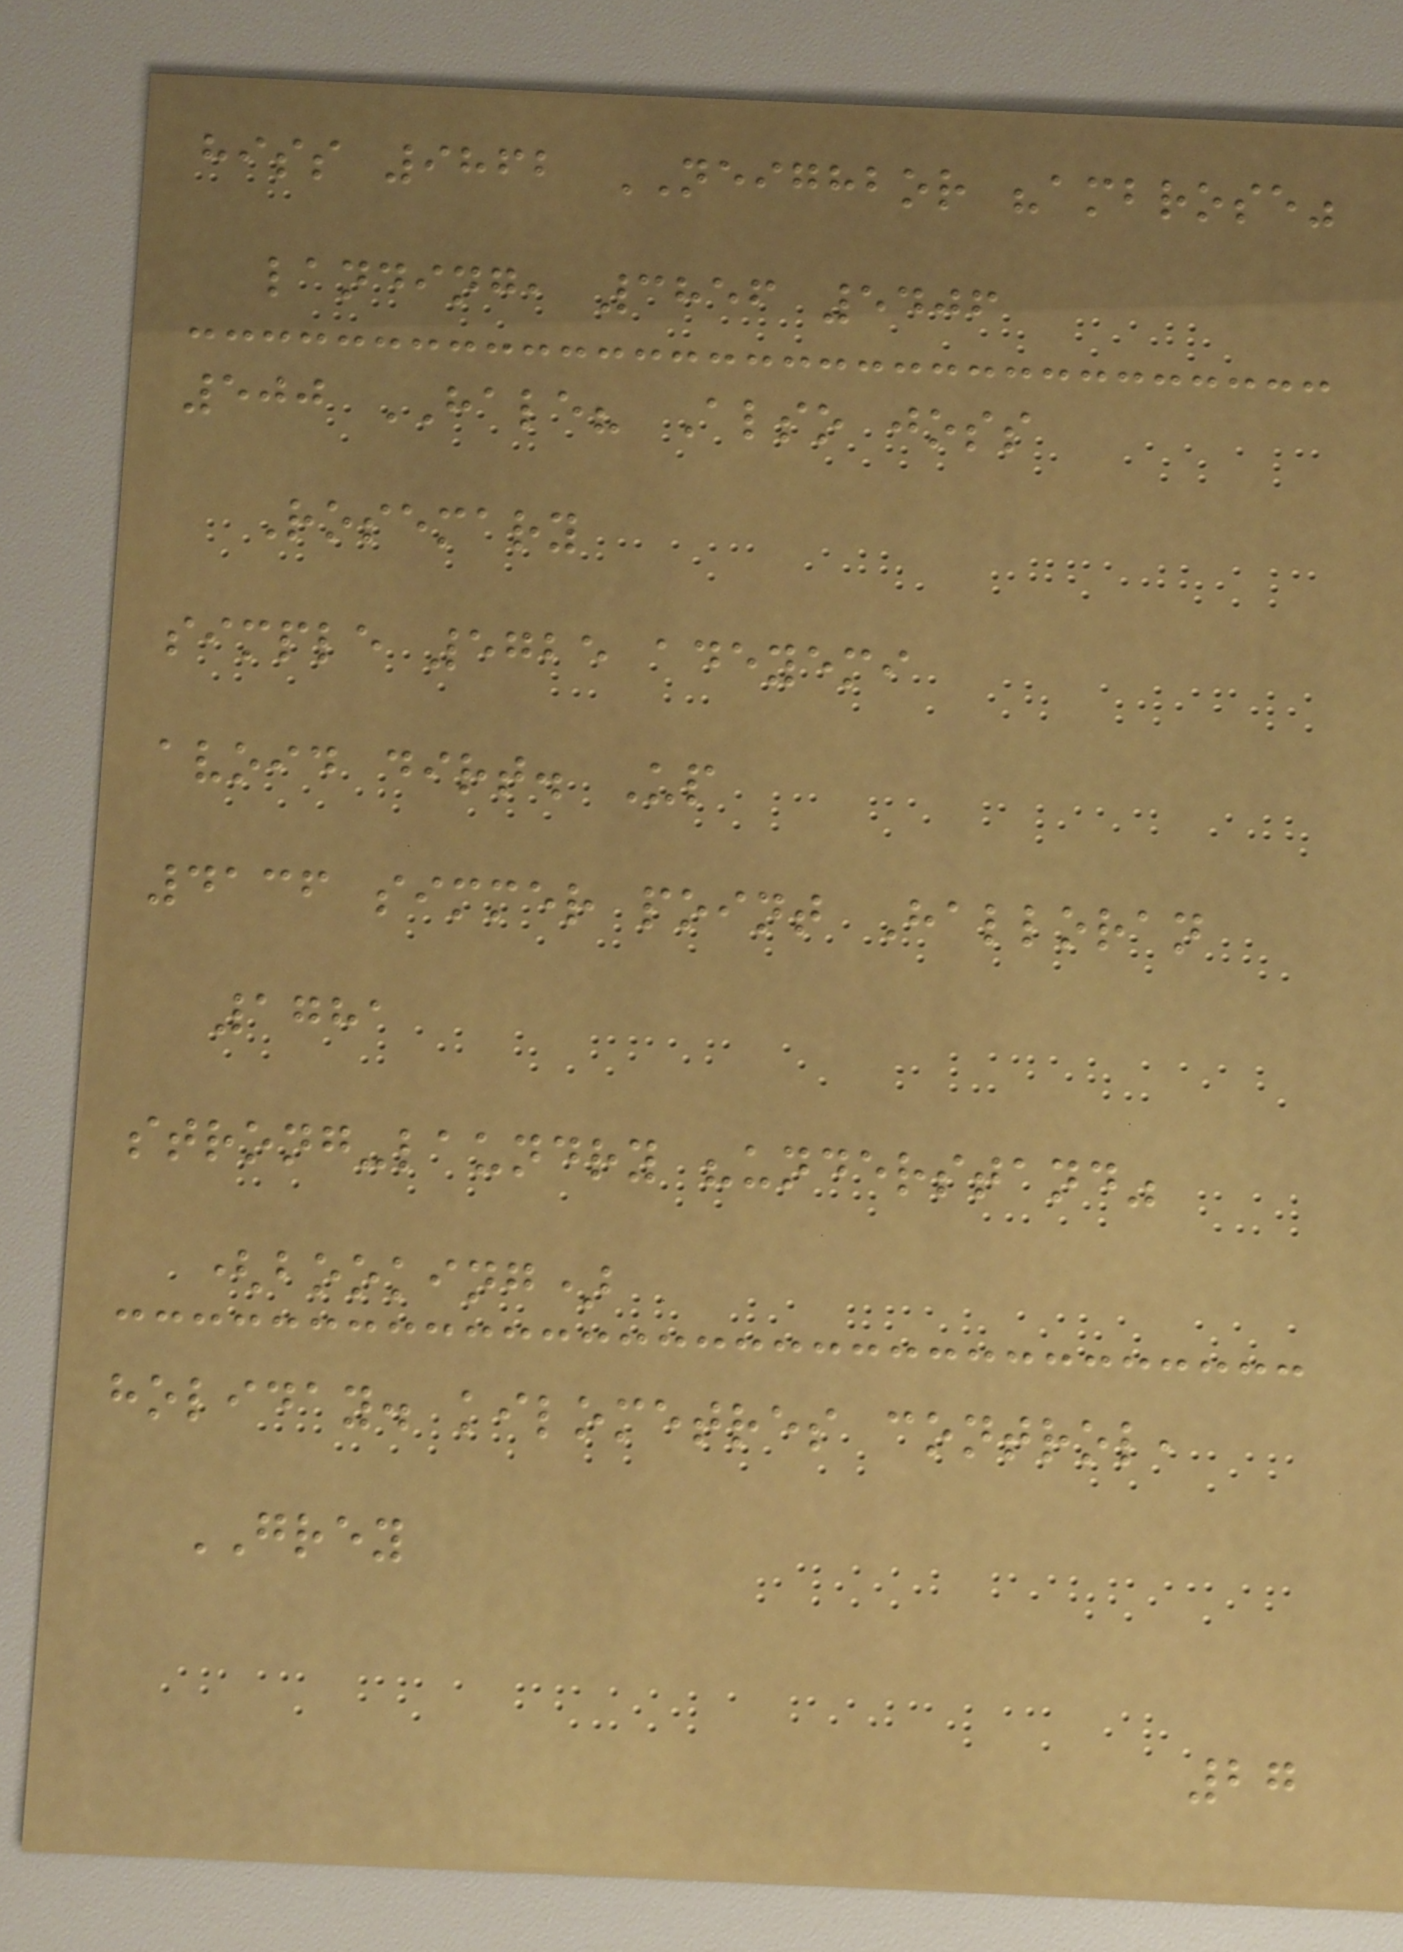hiss 9862 NEIGHBOR "ambrose"
landing, 3856 5406
500 HALE? Also joss
Rosemary
simple 5725 adeyemi
avoid dirt. Up
4136 simmer point Halloran
1781
strong-laundry "understand"
(booking)
holiday. kilometres control,
GREY
27
